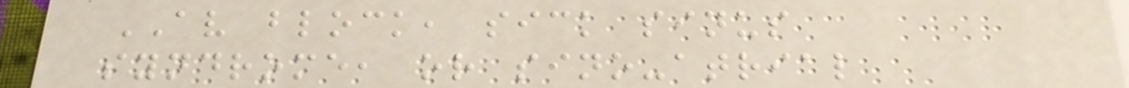AV block, sick sinus
syndrome, or sino-atrial
